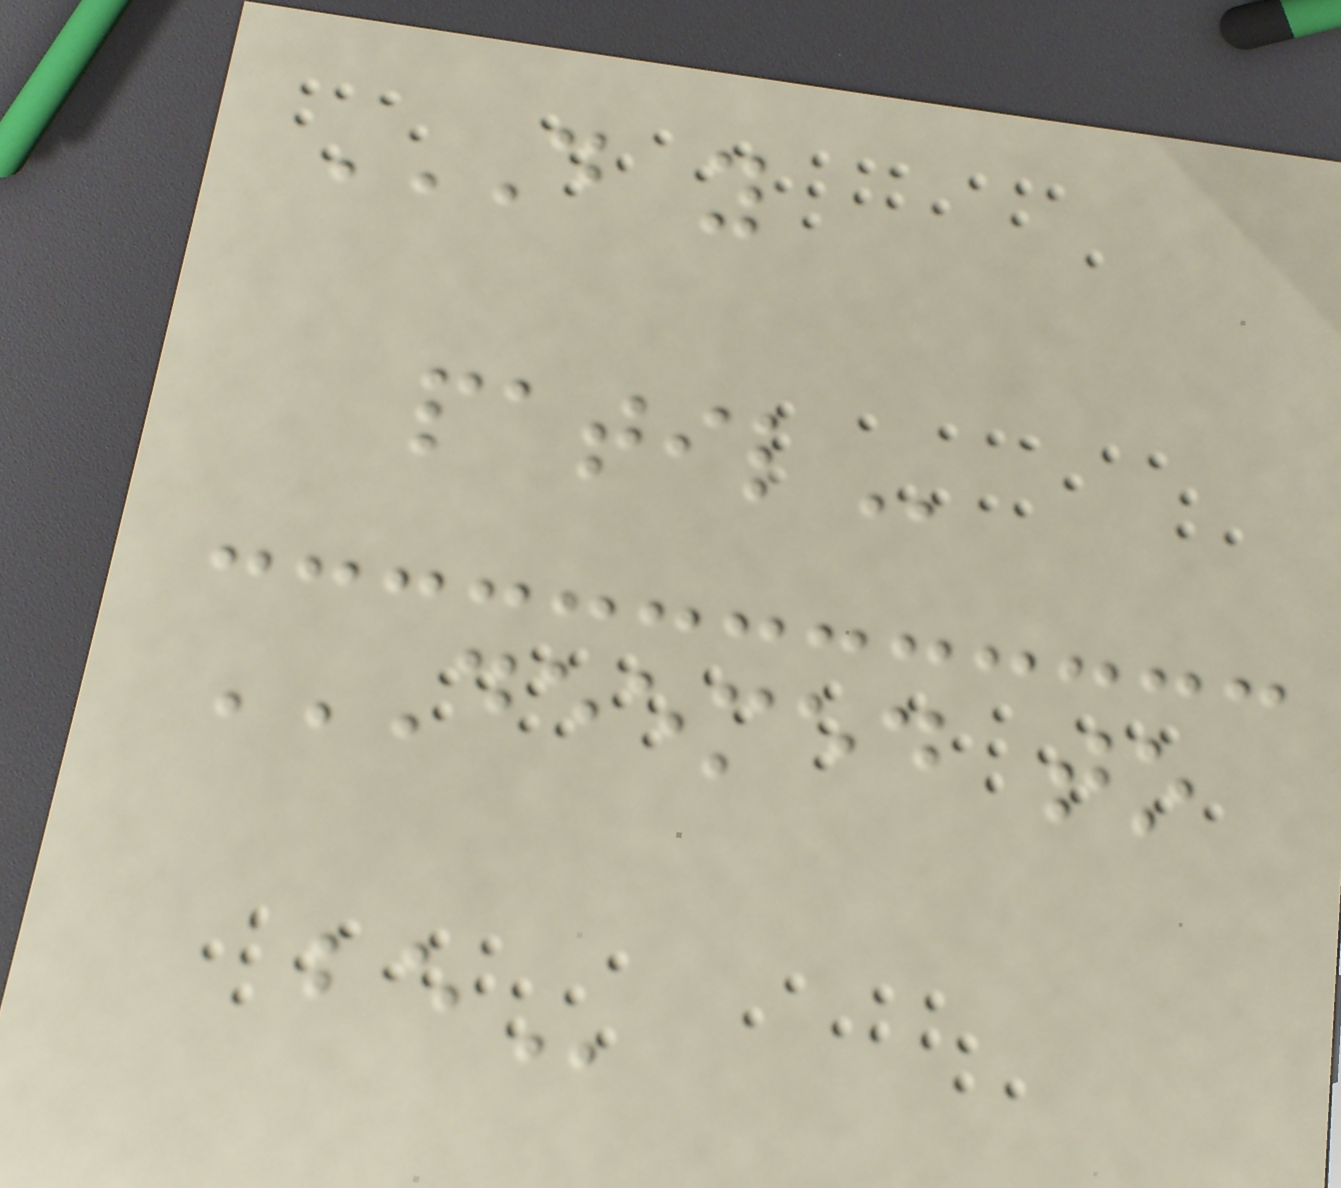D Y
PATIL
DEEMED TO
BE
